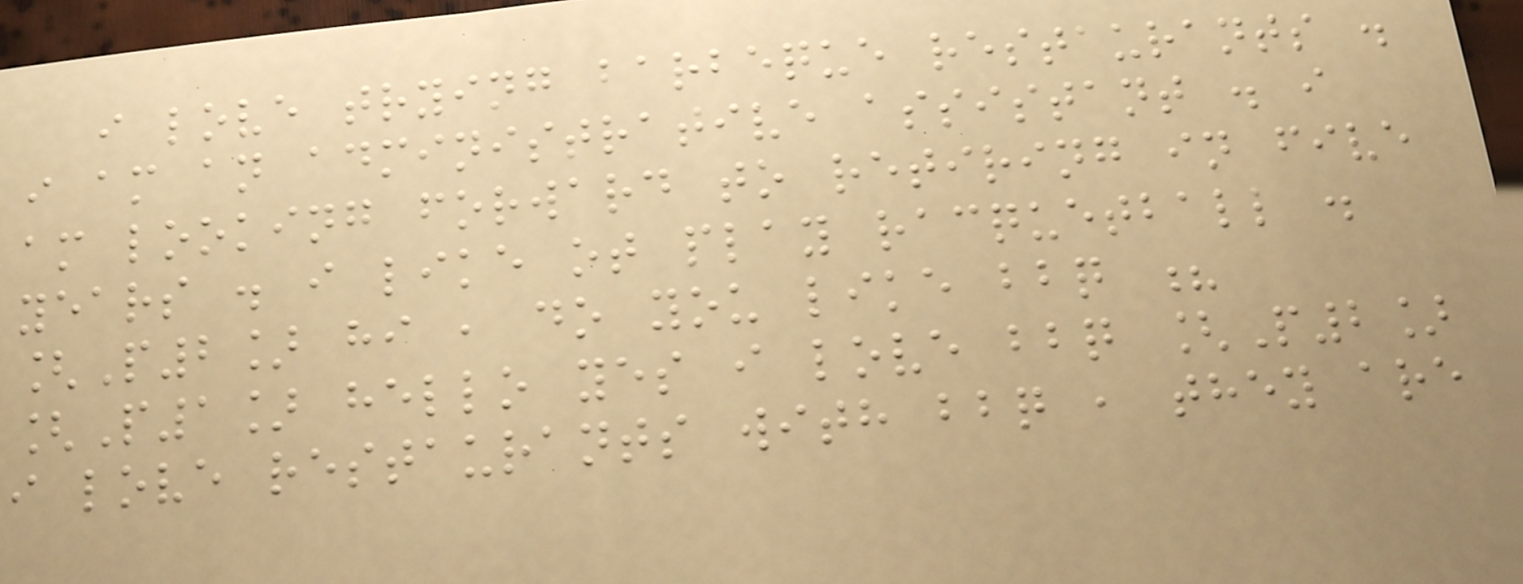i love trying barbeque restaurants .
i am an administrative assistant . i
am looking forward to retiring in five
years . i like ot play racquetball .
[P2] hi , do you like bbq ?
[P1] hello yes i love bbq [P2]
i love restaurants with bbq , they are
